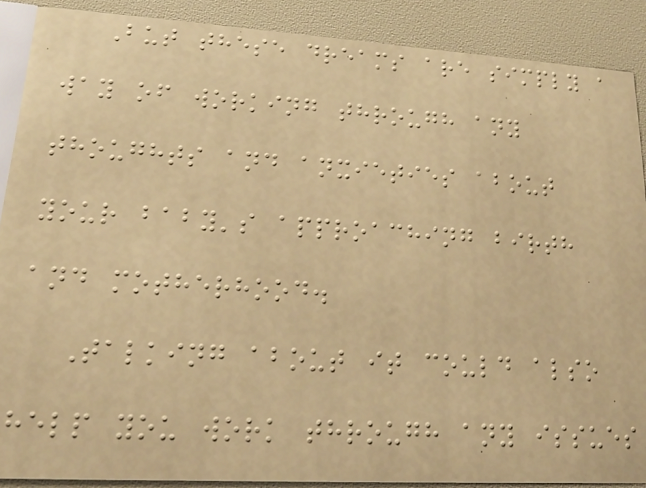But these dreams are simply a
way of working through any
thoughts and anxieties about
your baby's approaching birth
and motherhood.
Talking about it could also
help you work through any issues
